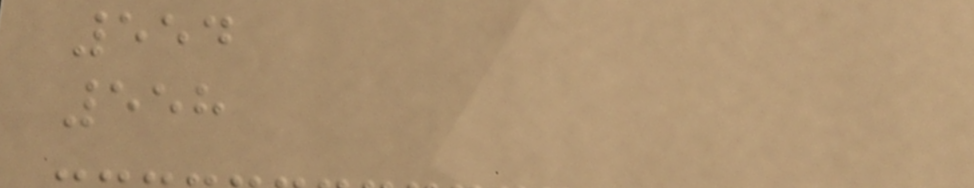554
558
